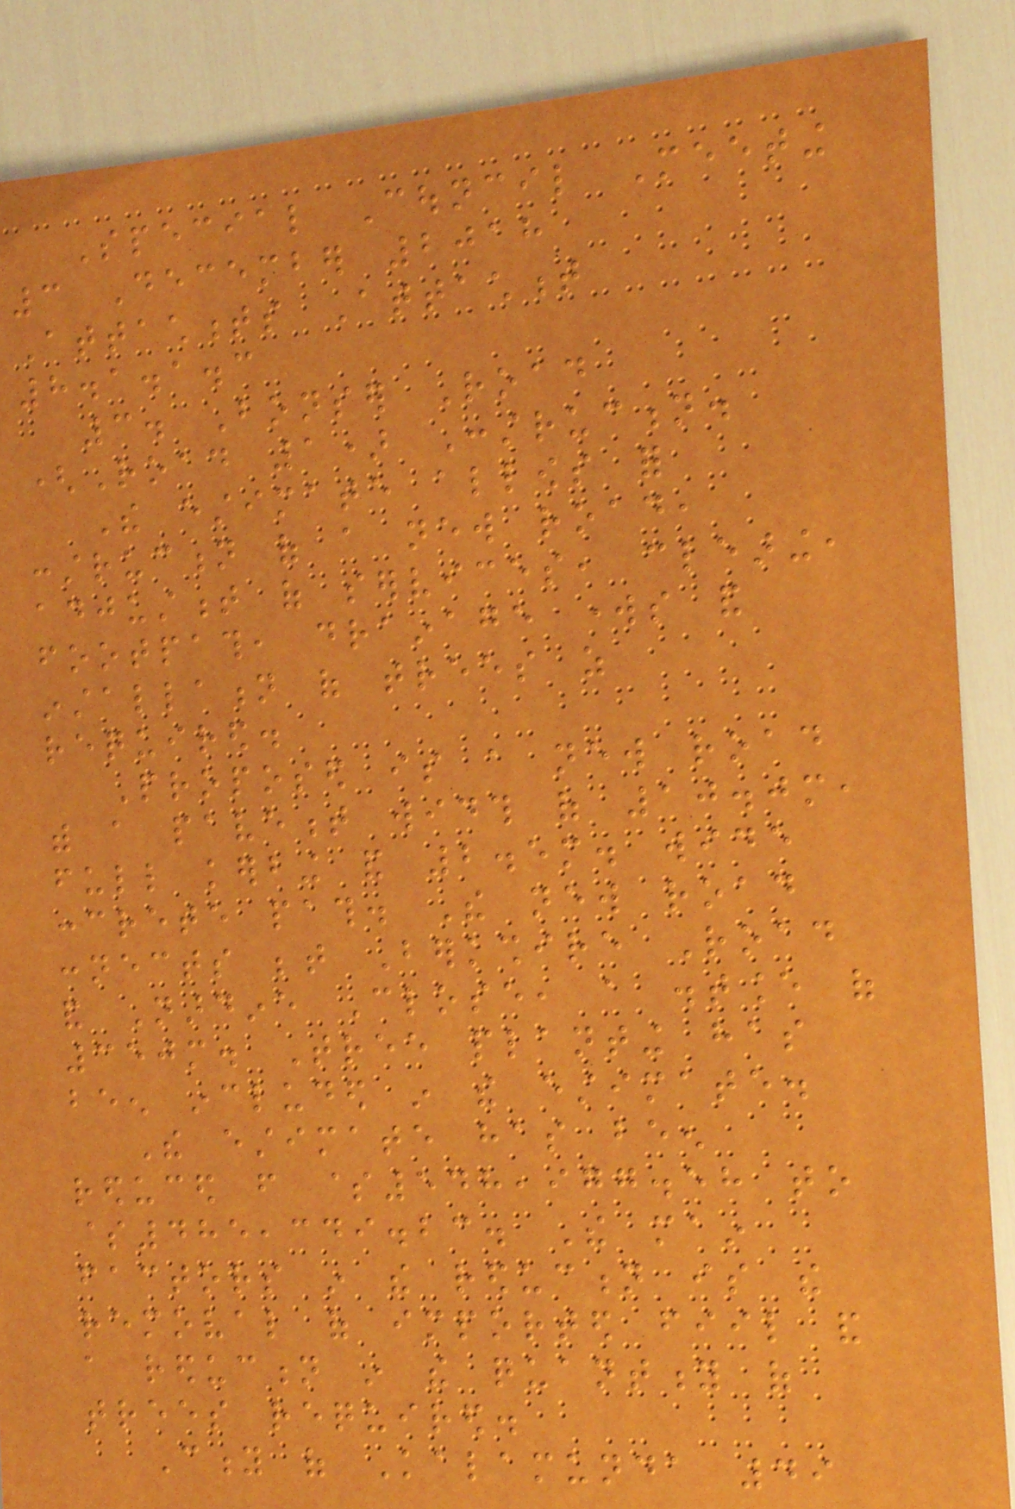Special Council Meeting
3 December 2018
Attachments Attachment
8.1.1.3
3. Bonser Road
(Road 1) Construction.
The estimate allows for
construction of a new road,
adjustment of services, clearing,
footpath, drainage works and
installation of trees as
required.
Proposed is a new road
with a pavement width of 10.0m,
full kerbing and 2.5m. wide
concrete path. The new road
connects between Berkshire Road
and Nardine Close, a distance of
350m. Tree planting has
been included in the estimate.
The estimate has been
reduced from $548,977.58 to
$485,349.23. The main
factors in the reduction is the
removal of imported fiil and
a reduction in the quantity of
trees required.
City of Kalamunda 49
